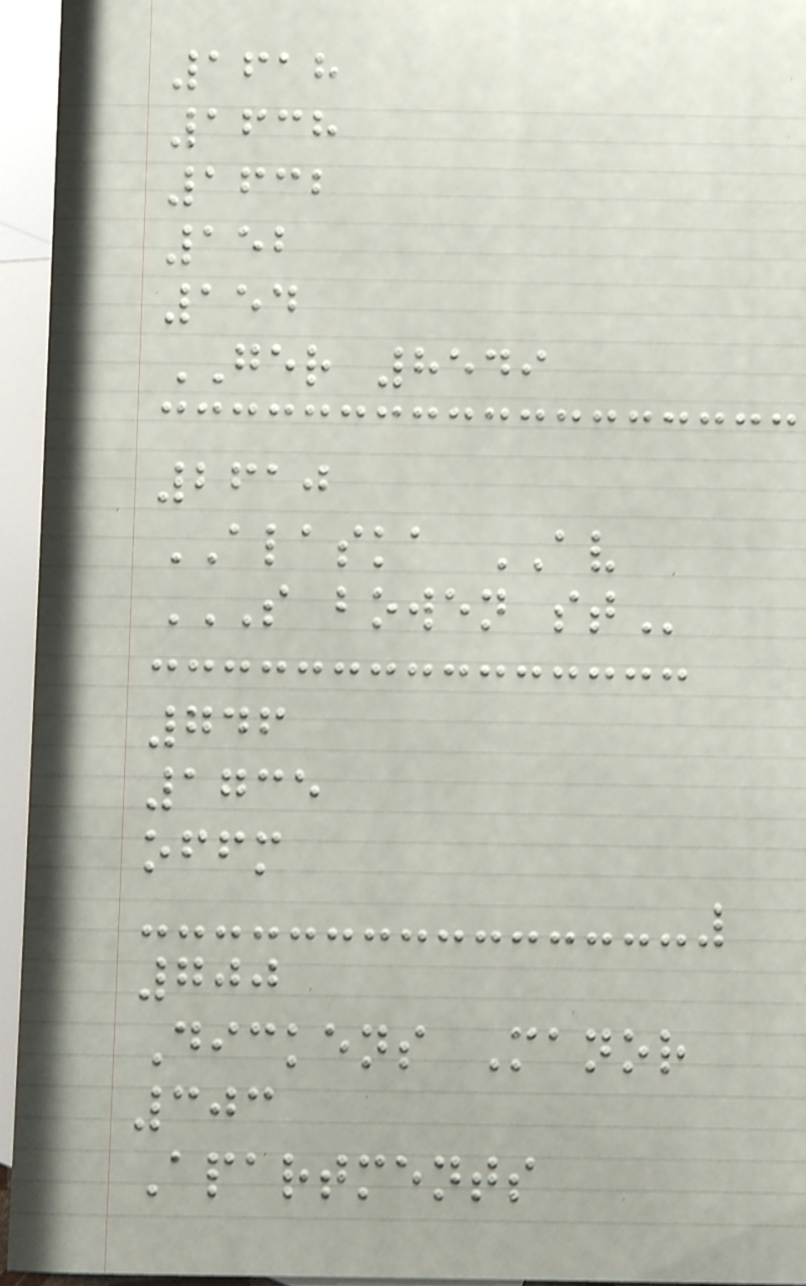1618
1638
1632
152
154
GER 8549
2610
ALASKA AV
S BOWEN ST
746
1735
offm
700
Dickens Manor
303
Apartments
